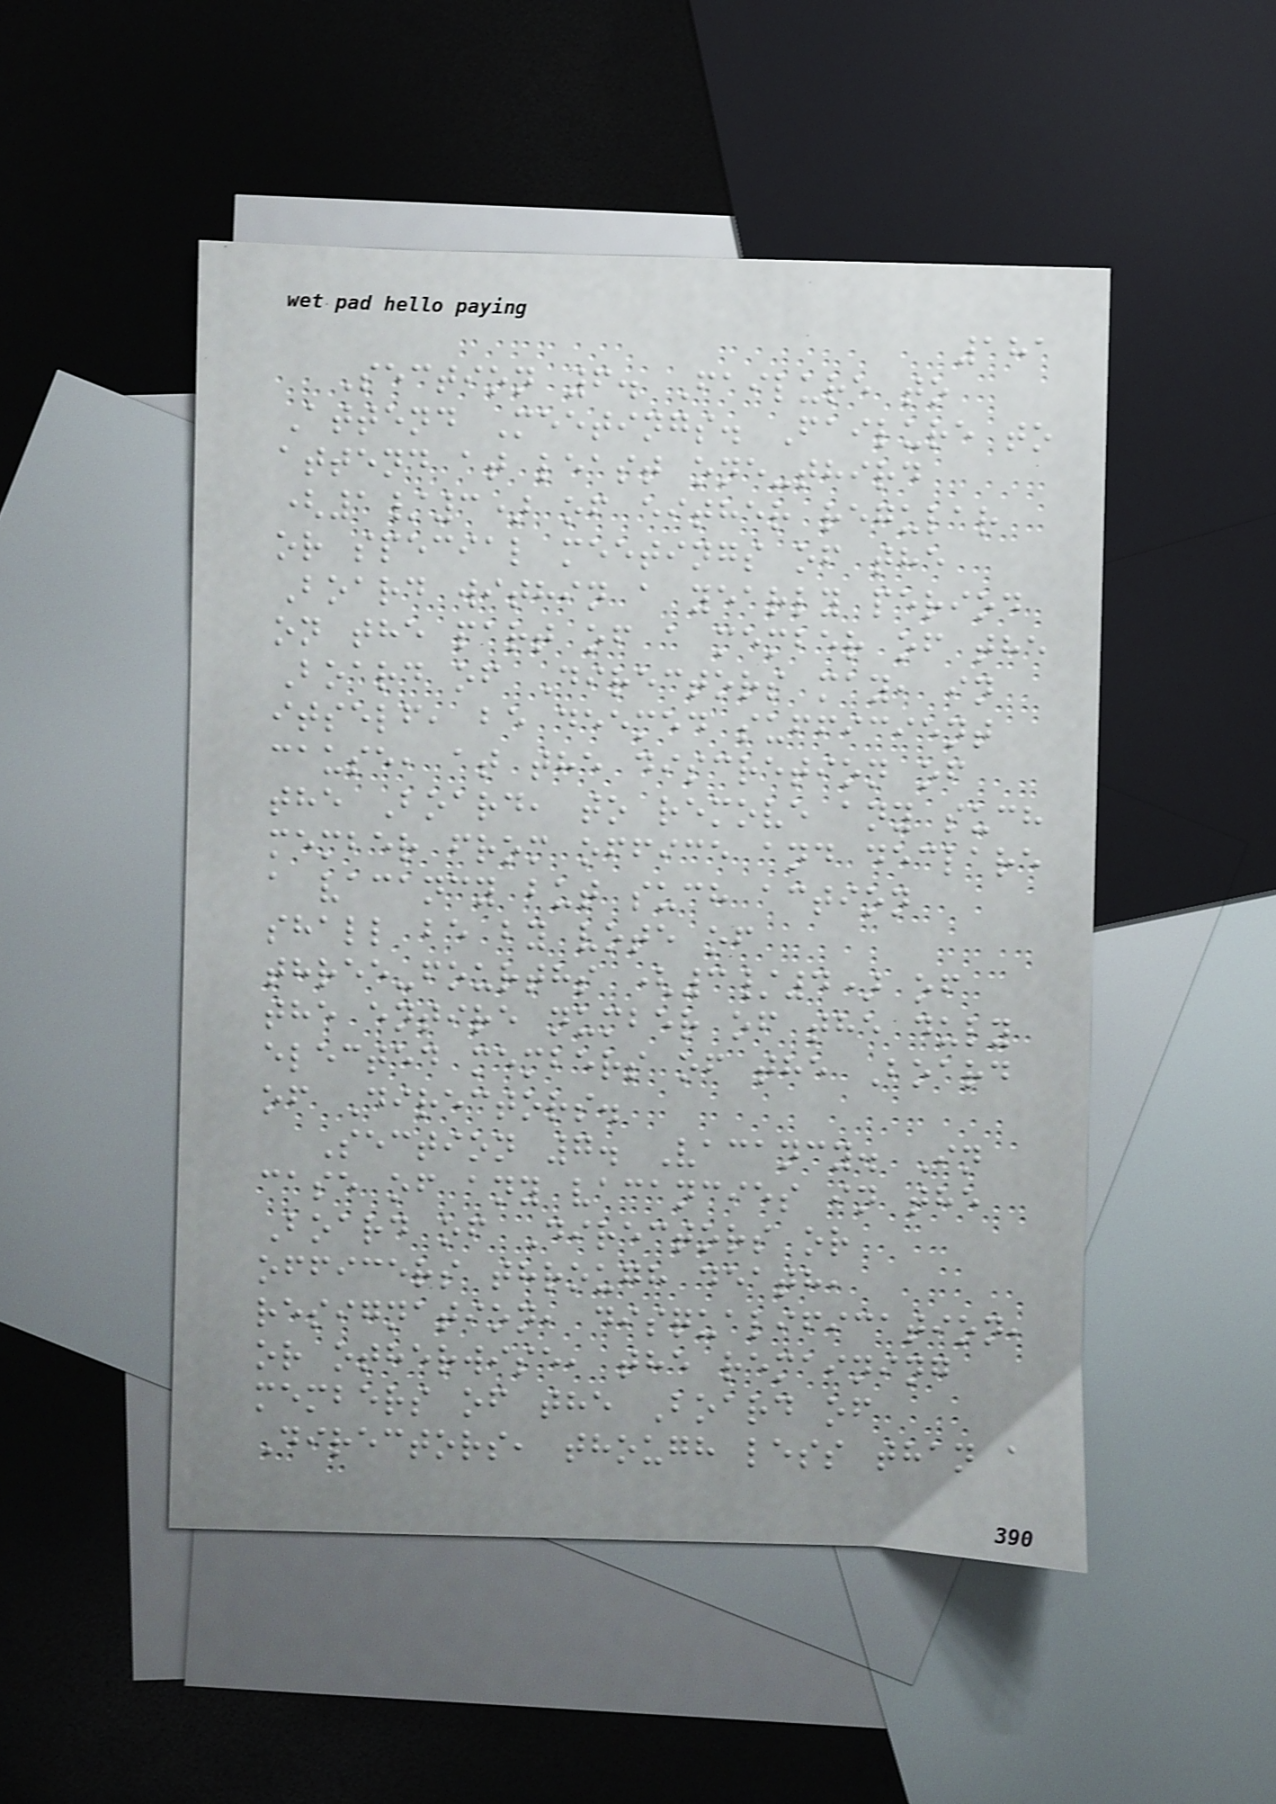181
Section 6. Failure to
Attend Meetings. Failure to
attend at least one-third
(1/3) of either regular
or special meetings of the
Board within a yearly period
on the part of a member of the
Board of Directors may, in
itself, be deemed sufficient
cause, at the discretion of
the Board, to remove any such
member from office and declare
a vacancy but such action
shall be by vote of
three-fourths (3/4) of
the entire number of the duly
elected members of the Board
of Directors.
Section 7. Vacancy. In
case of any vacancies in the
Board of Directors or
officers through death,
resignation, disqualification,
or otherwise, the remaining
members of the Board of
Directors, though less than a
